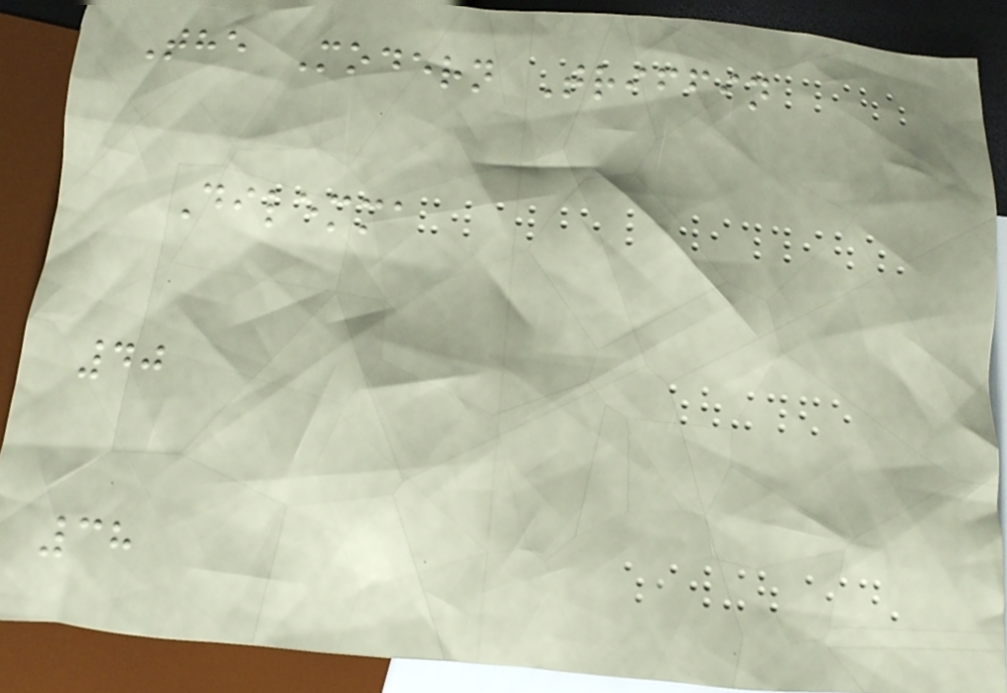The Modern Triffin
Dilemma
40
38
